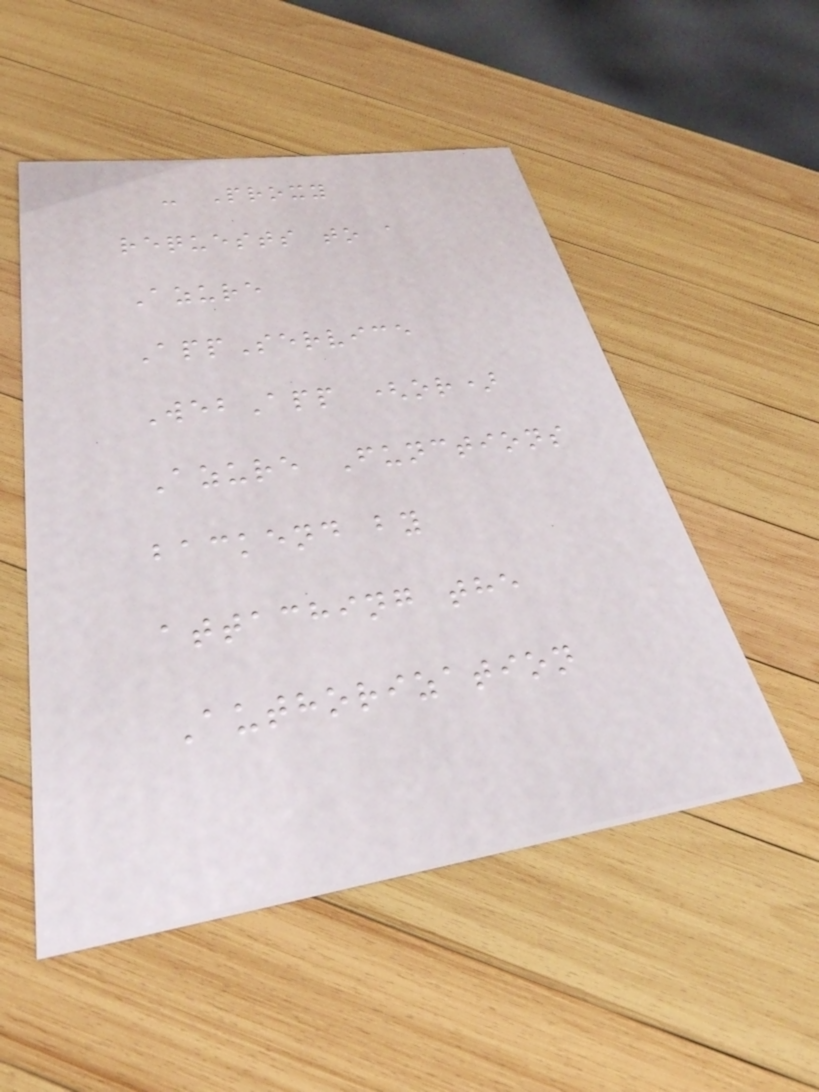- Proxy
requests to a
Azure
AppService
WebApp (or)
Azure Functions
backend by
attaching the
Authorization
